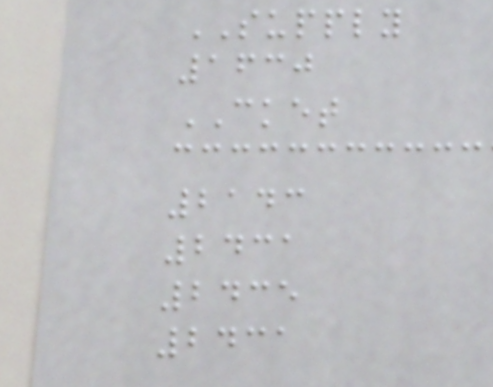SUPPLY
1630
CKET
2143
2431
2435
2431
